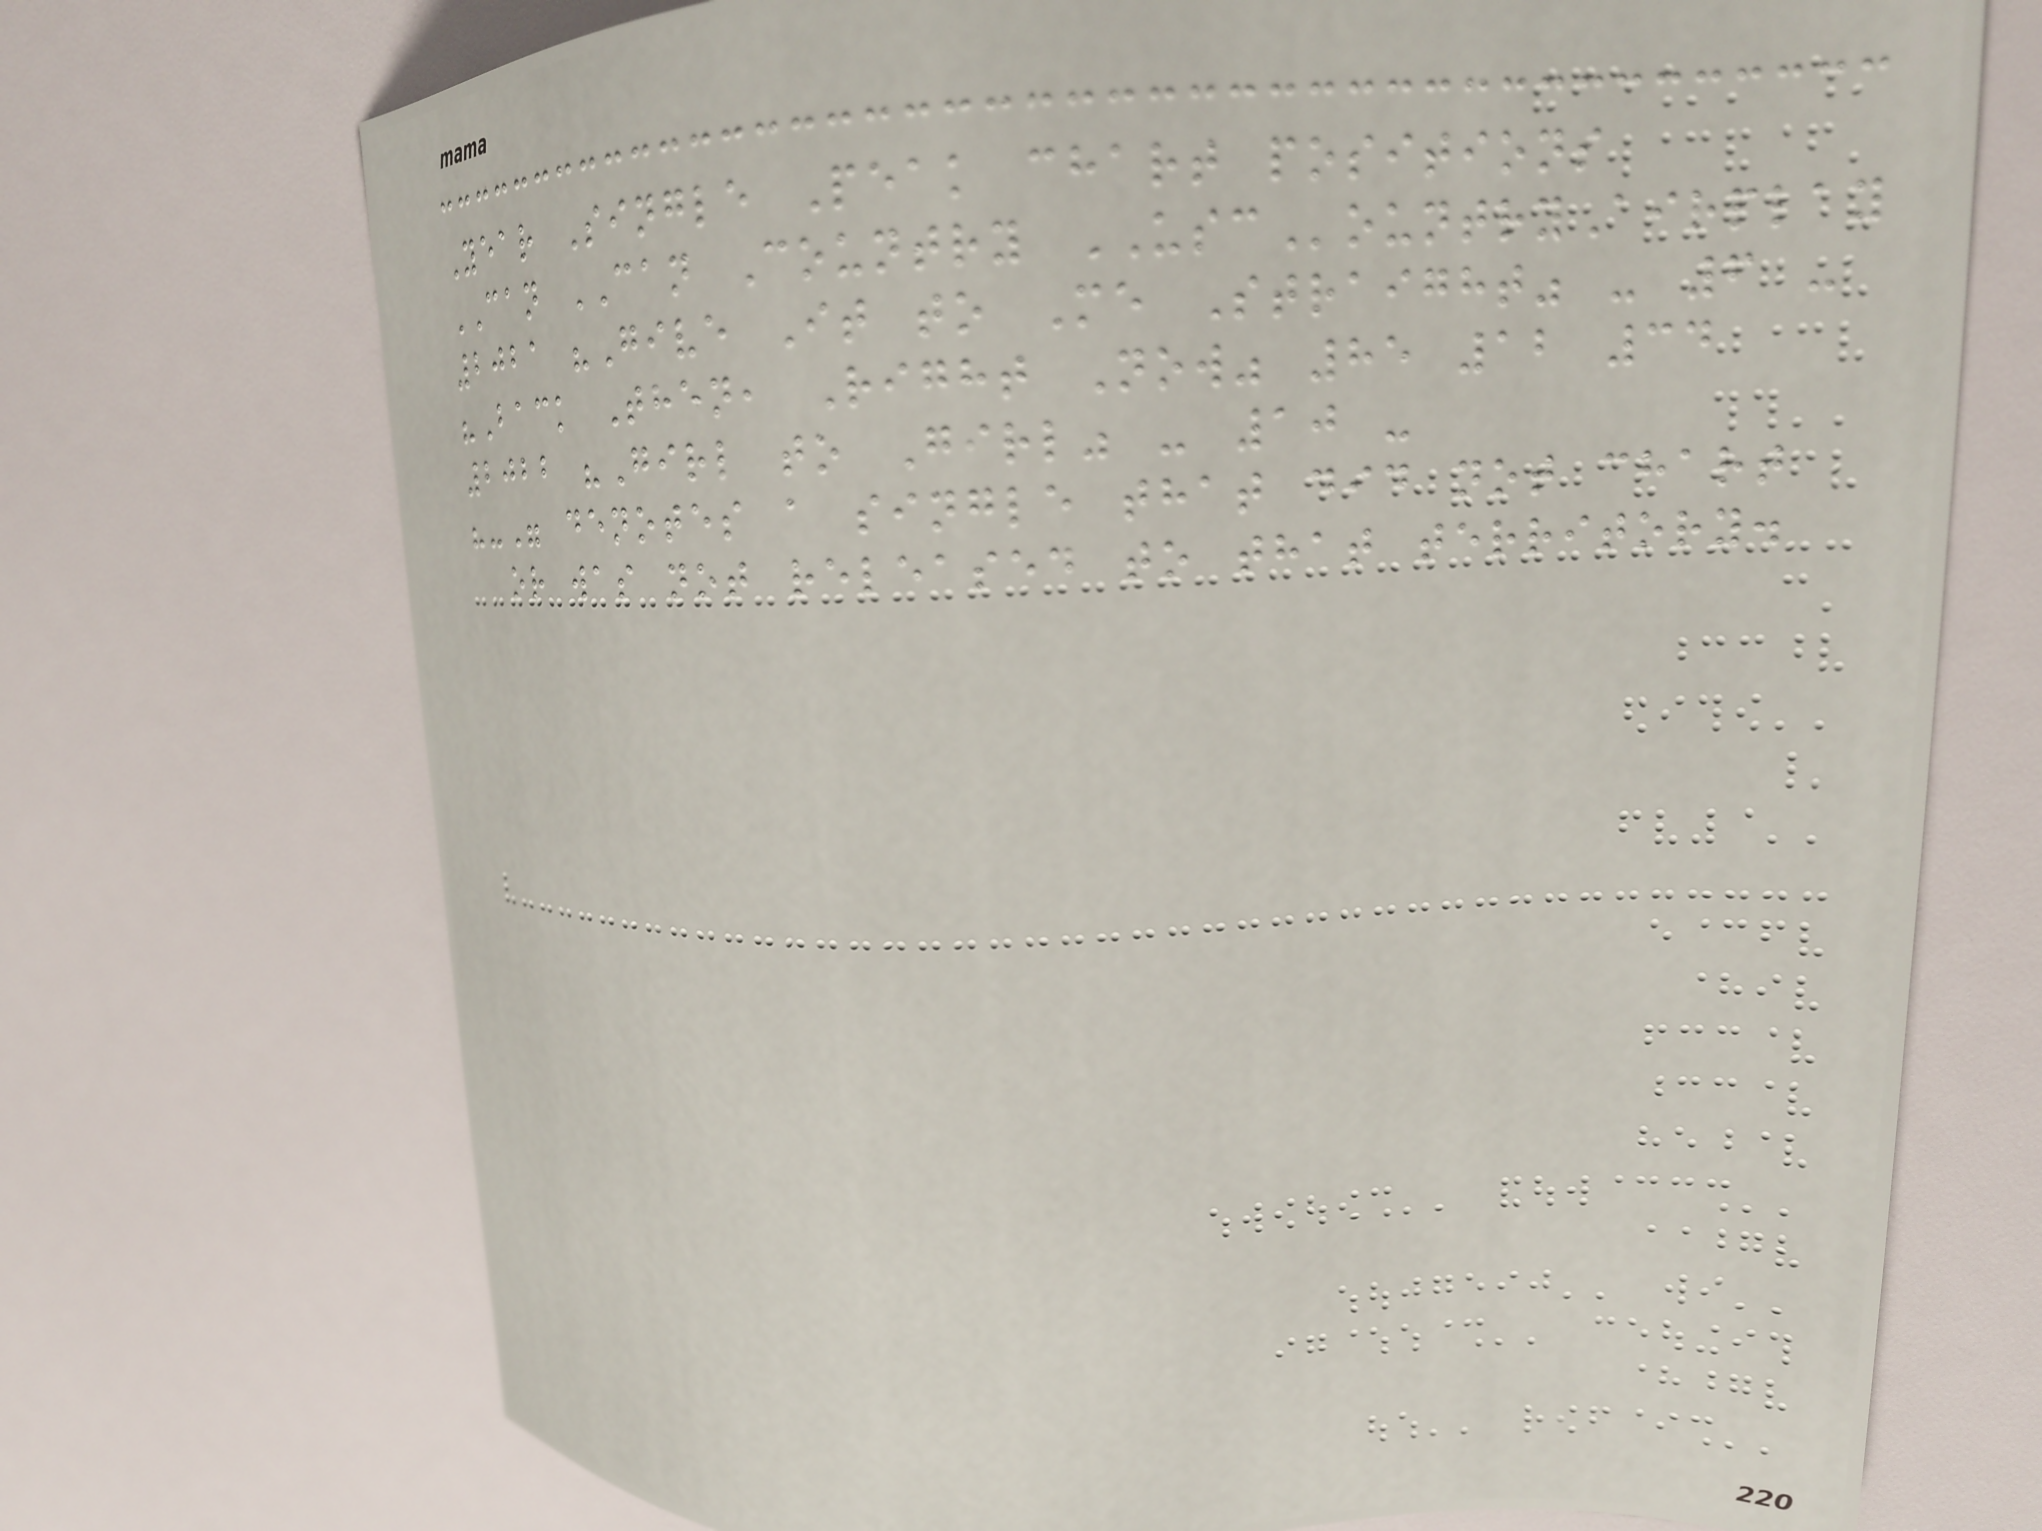Year Single Peak chart positions
CAN CAN Country USCountryAirplay
2021 "Give It to Me Straight" - 6 -
"Back Then, Right Now" 85 12 34
2022 "Girl to Girl" - 10 -
"-" denotes a single that did not chart
or was not released to that territory.
